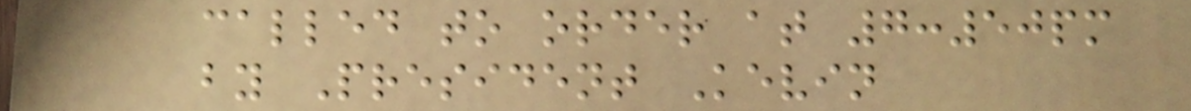called to order at 7:50pm
by President Kevin
